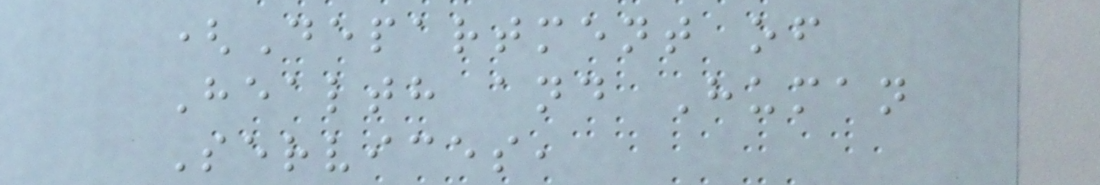(Department of
Health and Human
Services,
